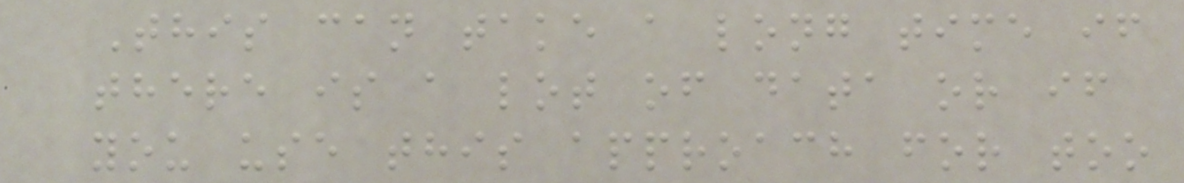This can take a long time if
there is a lot of data or if
you use this approach for too
